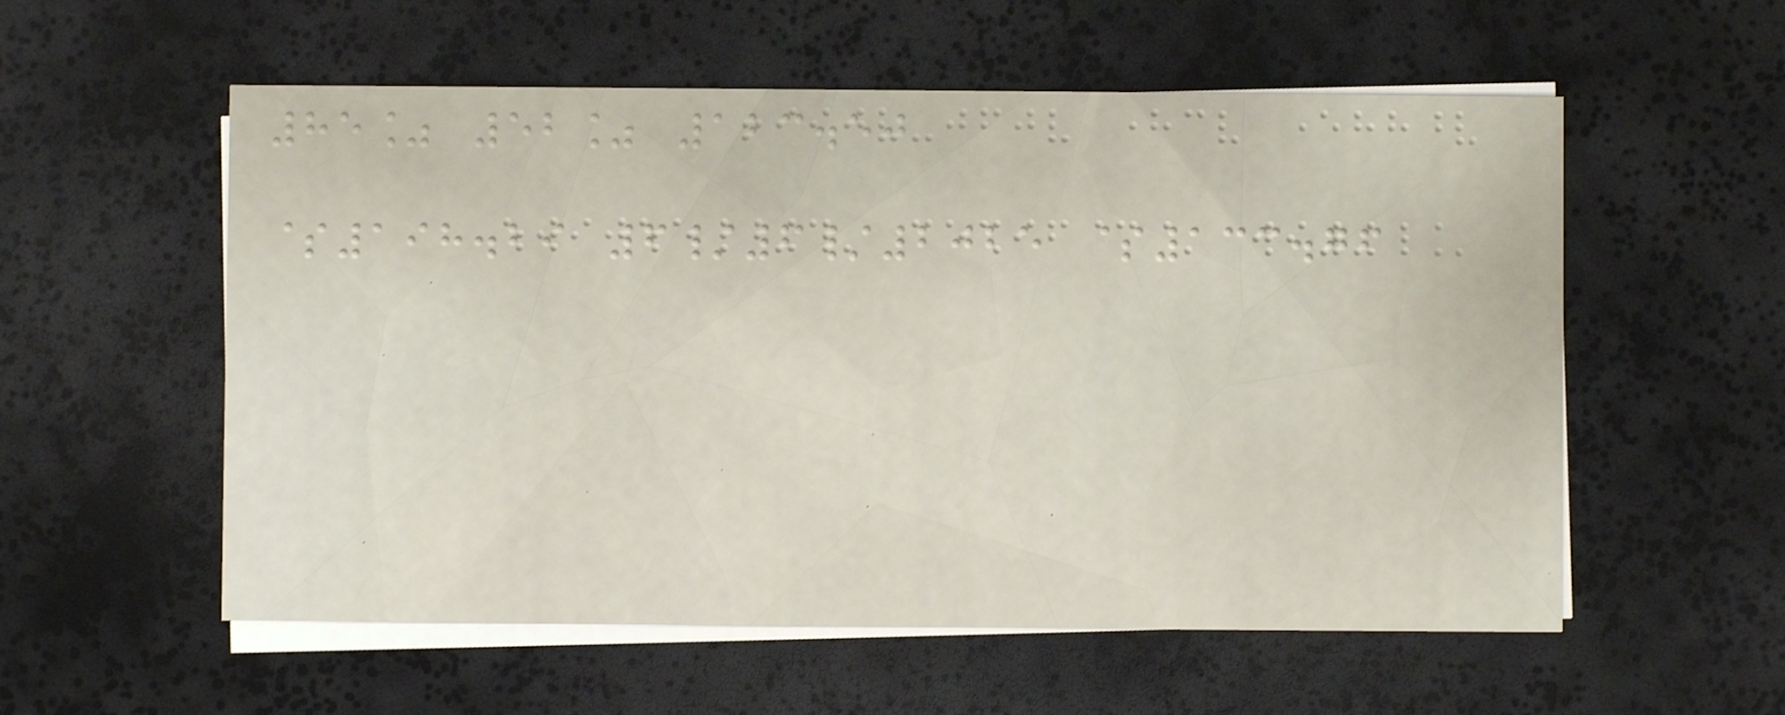85% 52% 123.50
$198.29 6/6/2025 $133.76
